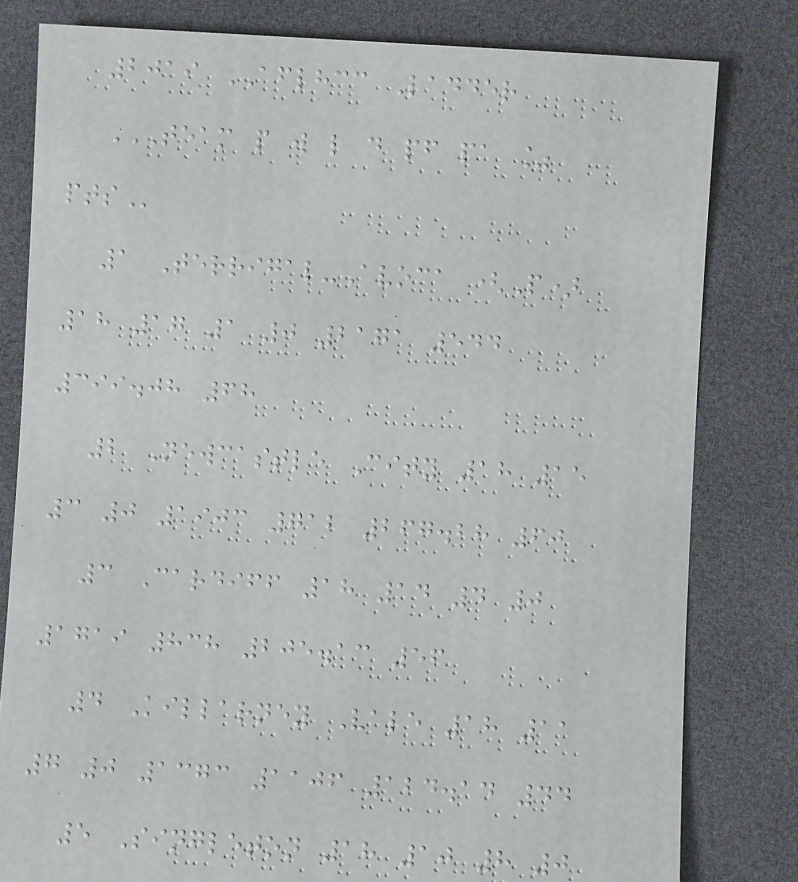2019 AFLHCC Ladder
TEAM P W L D PF PA %
PTS
1 Terrigal-Avoca (P)
18 17 1 0 2171 544
399.08 68
2 Newcastle City 18 15
3 0 1903 712 267.28 60
3 Cardiff 18 14 4 0
1719 838 205.13 56
4 Killarney Vale 18 11
7 0 1373 1106 124.14 44
5 Singleton 18 10 8 0
